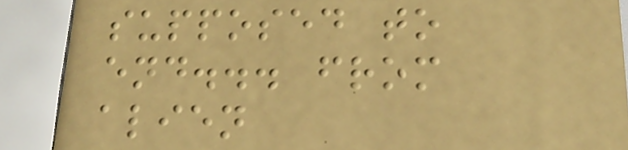supposed to
end... from
alien
